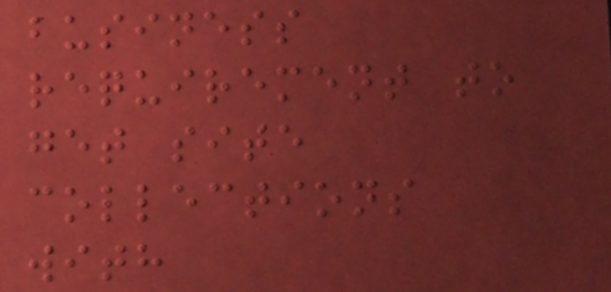business
requirement to
get site
collections
with
